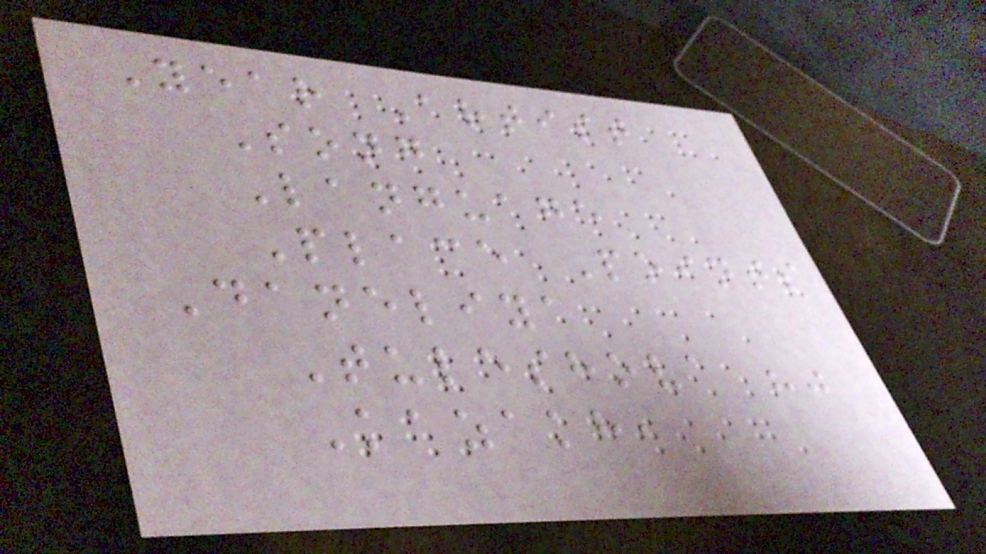Year Artist
Song
Language
Place Points
Daneliya
Tuleshova ""
Kazakh,
